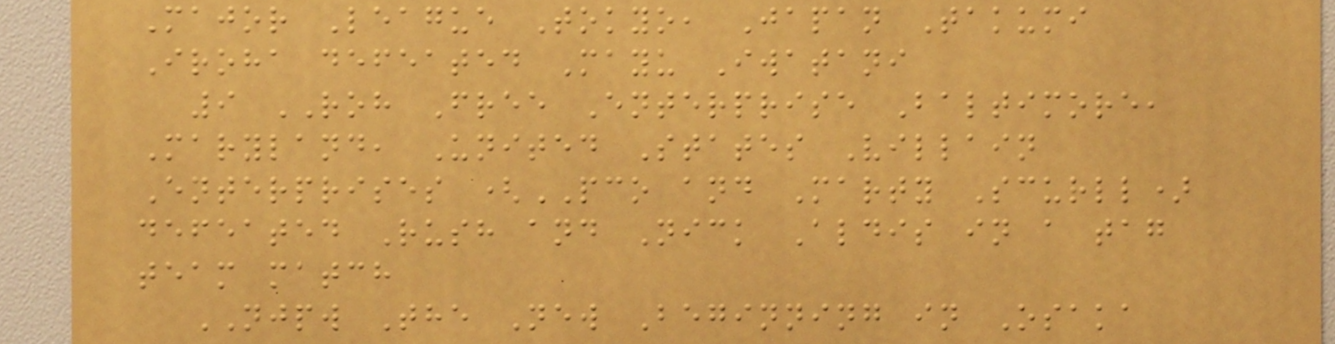Major League Tokyo, Japan Takumi
Iroha defeated Mayu Iwatani
9 ROH Free Enterprise Baltimore,
Maryland, United States Villain
Enterprises (PCO and Marty Scurll)
defeated Rush and Nick Aldis in a tag
team match
NJPW The New Beginning in Osaka
